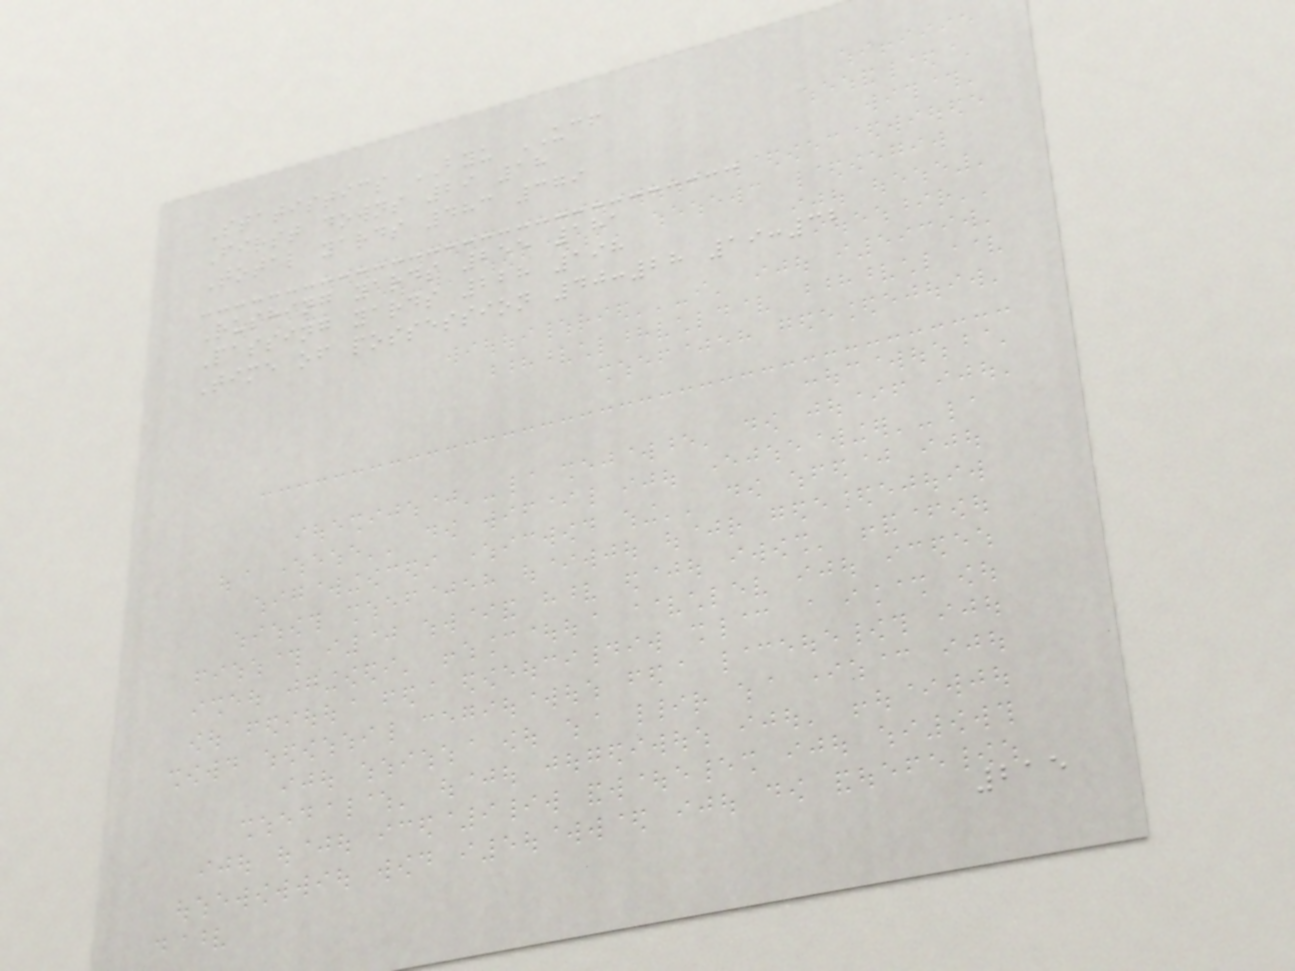Statistics BYU UCF
First downs 29 18
Total yards 483 379
Rushing yards 255 181
Passing yards 228 198
Time of possession 40:28 19:32
215
